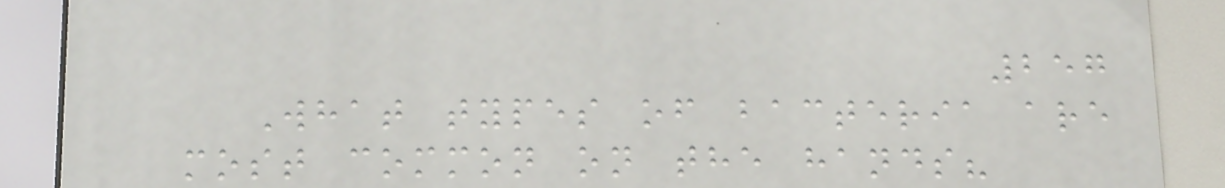257
What types of bacteria are
most common on the hands?
